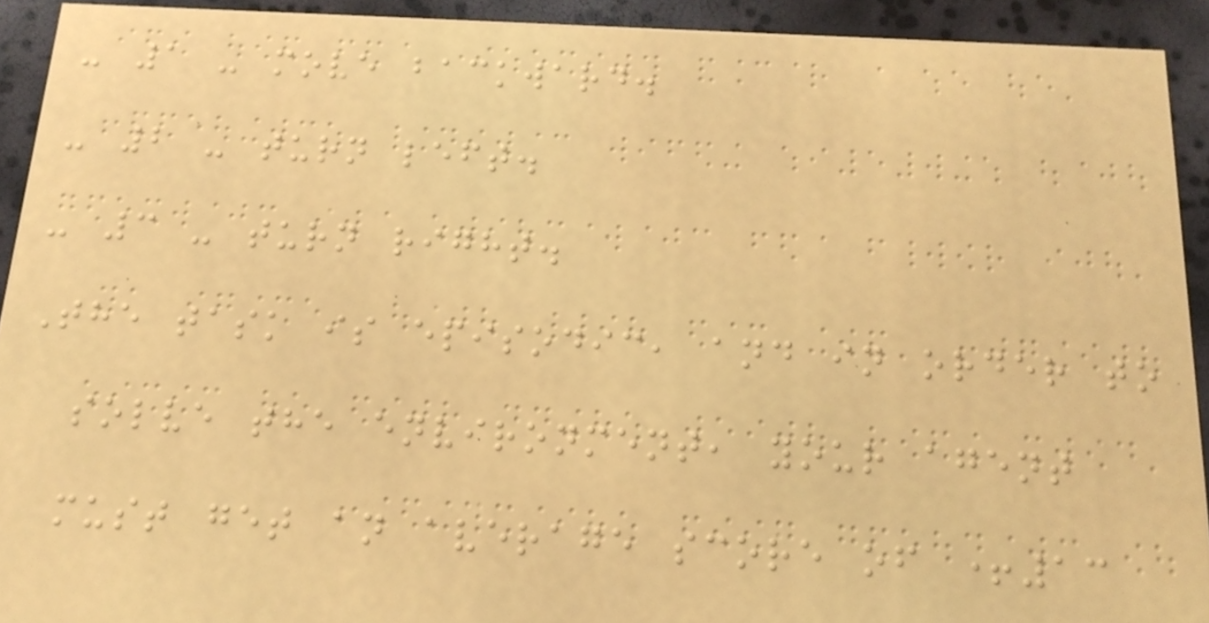- 1 - move backward.
- 2 - turn left.
- 3 - turn right.
The task is episodic, and in order to
solve the environment, your agent
must get an average score of +13
